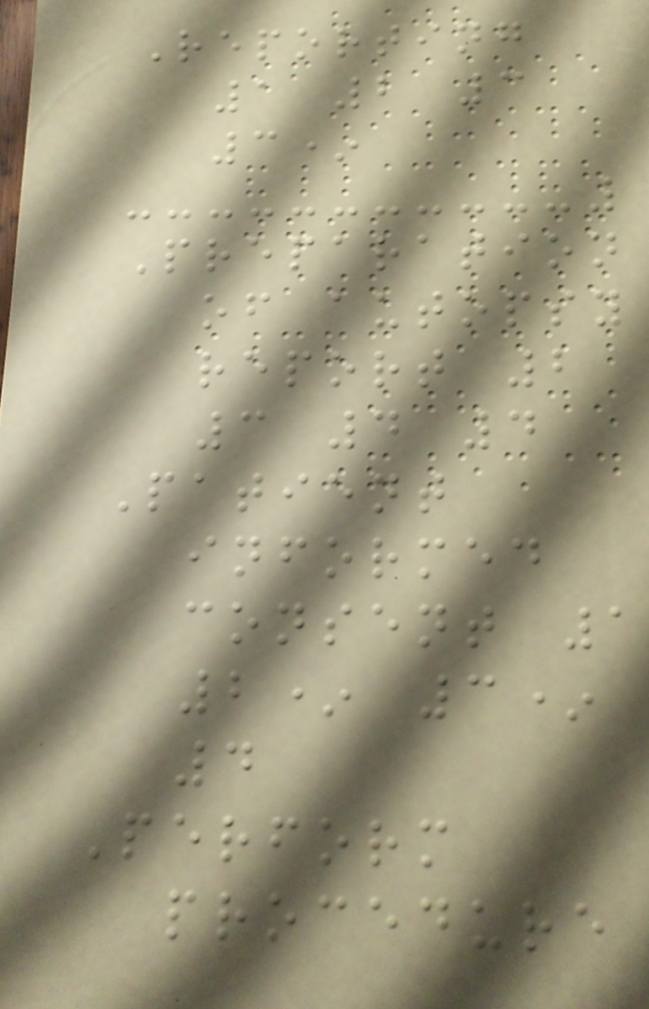Reporting
1 2 3
3*
Preparation
of autopsy
report 2
3 4 4
Patient
informed
consent 1
2* 3*
4
Perform
procedure
